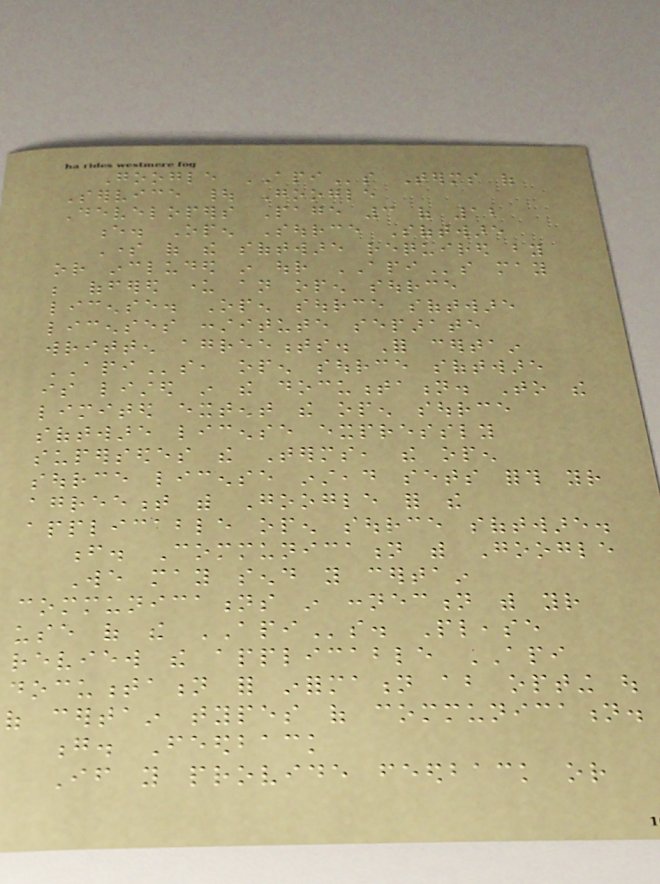Google APIs Terms of
Service | Google
Developers Page 3 of 12
e. Open Source Software
Some of the software required by
or included in our APIs may
be offered under an open source
license. Open source software
licenses constitute separate
written agreements. For certain
APIs, open source software
is listed in the documentation. To the
limited extent the open source
software license expressly
supersedes the Terms, the open
source license instead sets forth your
agreement with Google for the
applicable open source software.
f. Communication with Google
We may send you certain
communications in connection with your
use of the APIs. Please
review the applicable API
documentation for information about opting out
of certain types of communication.
g. Feedback
If you provide feedback or
